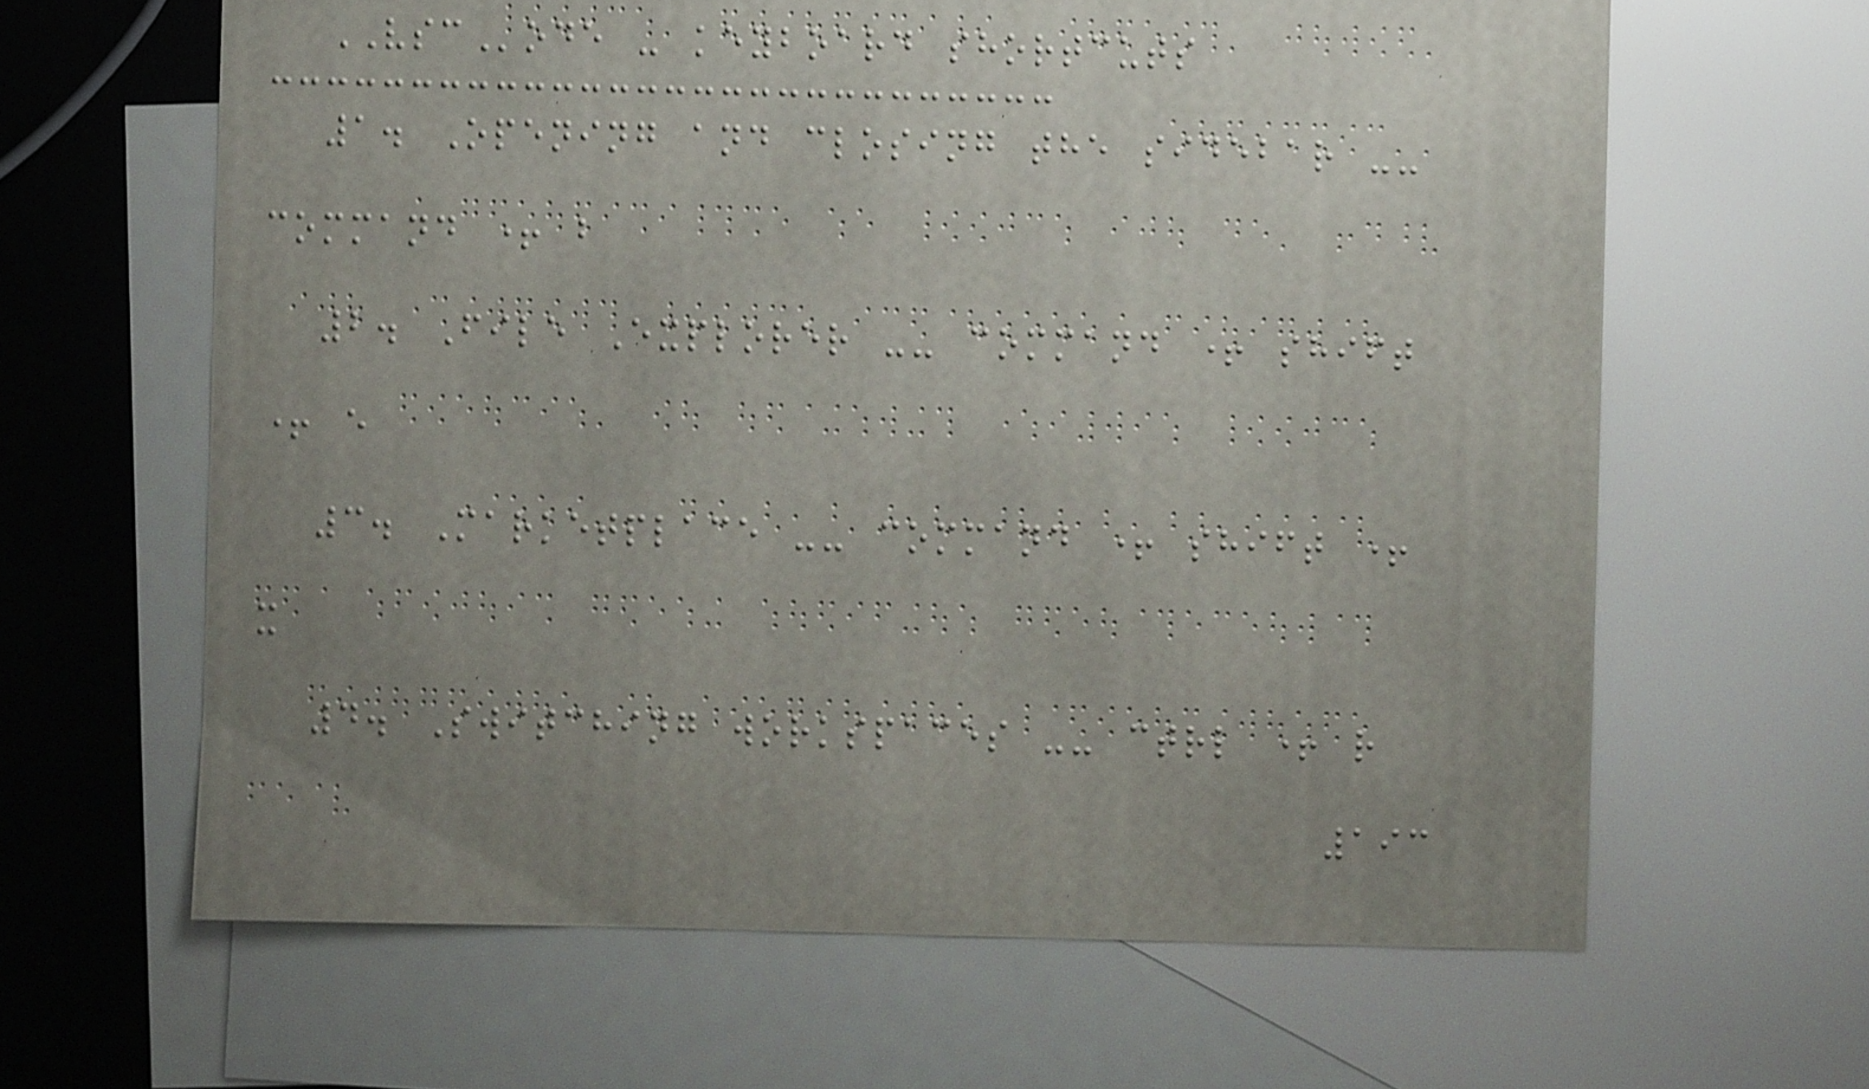VSCode - keyboard shortcuts
1. Opening and closing the sidebar --
command + b
2. File Explorer -- command + shift
+ e
3. Marketplace -- command + shift +
x
4. Switching workspaces -- ctrl + r
193
